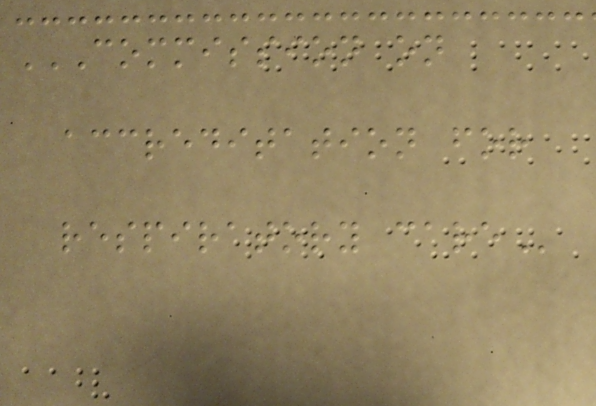COMMISSION ON
ACCREDITATION FOR
RESPIRATORY CARE
